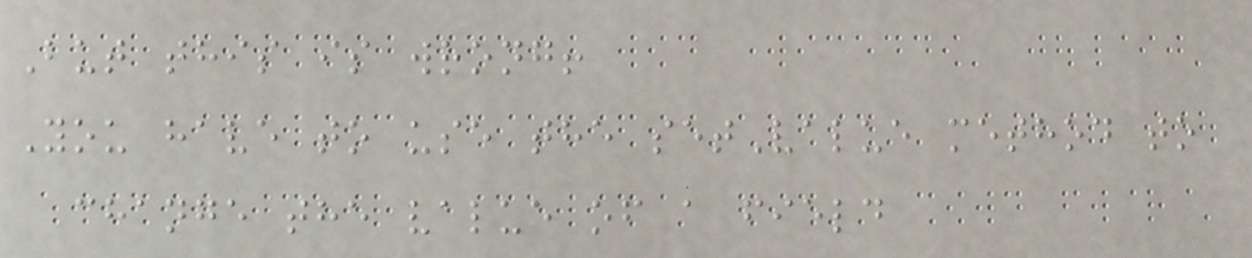But this is wrong!
You have to use the setValue method to
change the value of a field
